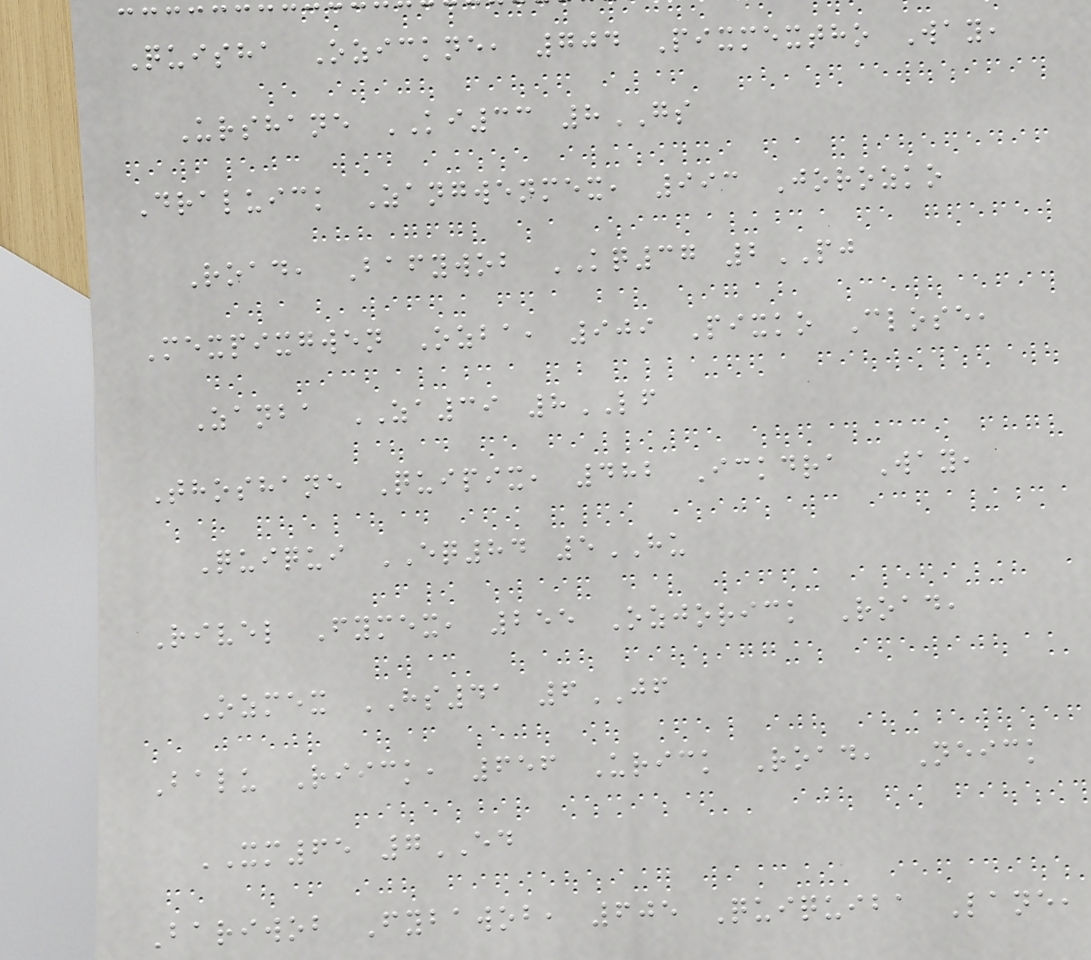Quisha Ozickne, 704 Pixmextho Way,
Urshane KI33 8GS
Draluick Zangwenmex, 993 Jorozko
Road, Bafywob KQ37 2PJ
Mexpixgwen Ozba, 909 Pixko Close,
Zanba ZA39 8LF
Thoshane Quipix, 482 Ickdra Way,
Quiqui EQ84 5HU
Rivel Fymex, 255 Ozjorick Road,
Ozmex HS41 6JF
Balu Riick, 656 Urick Road, Neick
XM65 7ED
Bariwob Fybawob, 605 Quiquiba Lane,
